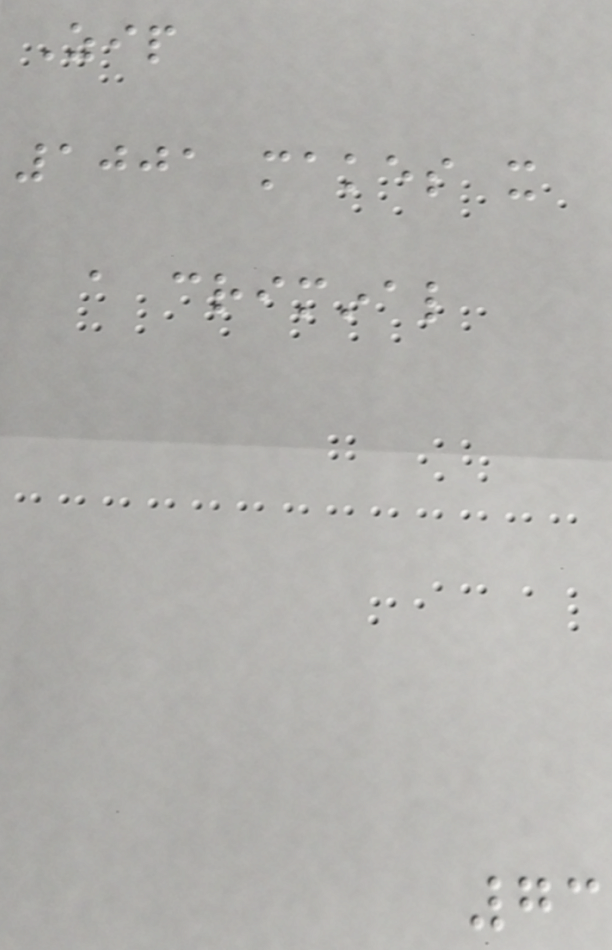Zip
1001 makes it
a criminal
73
